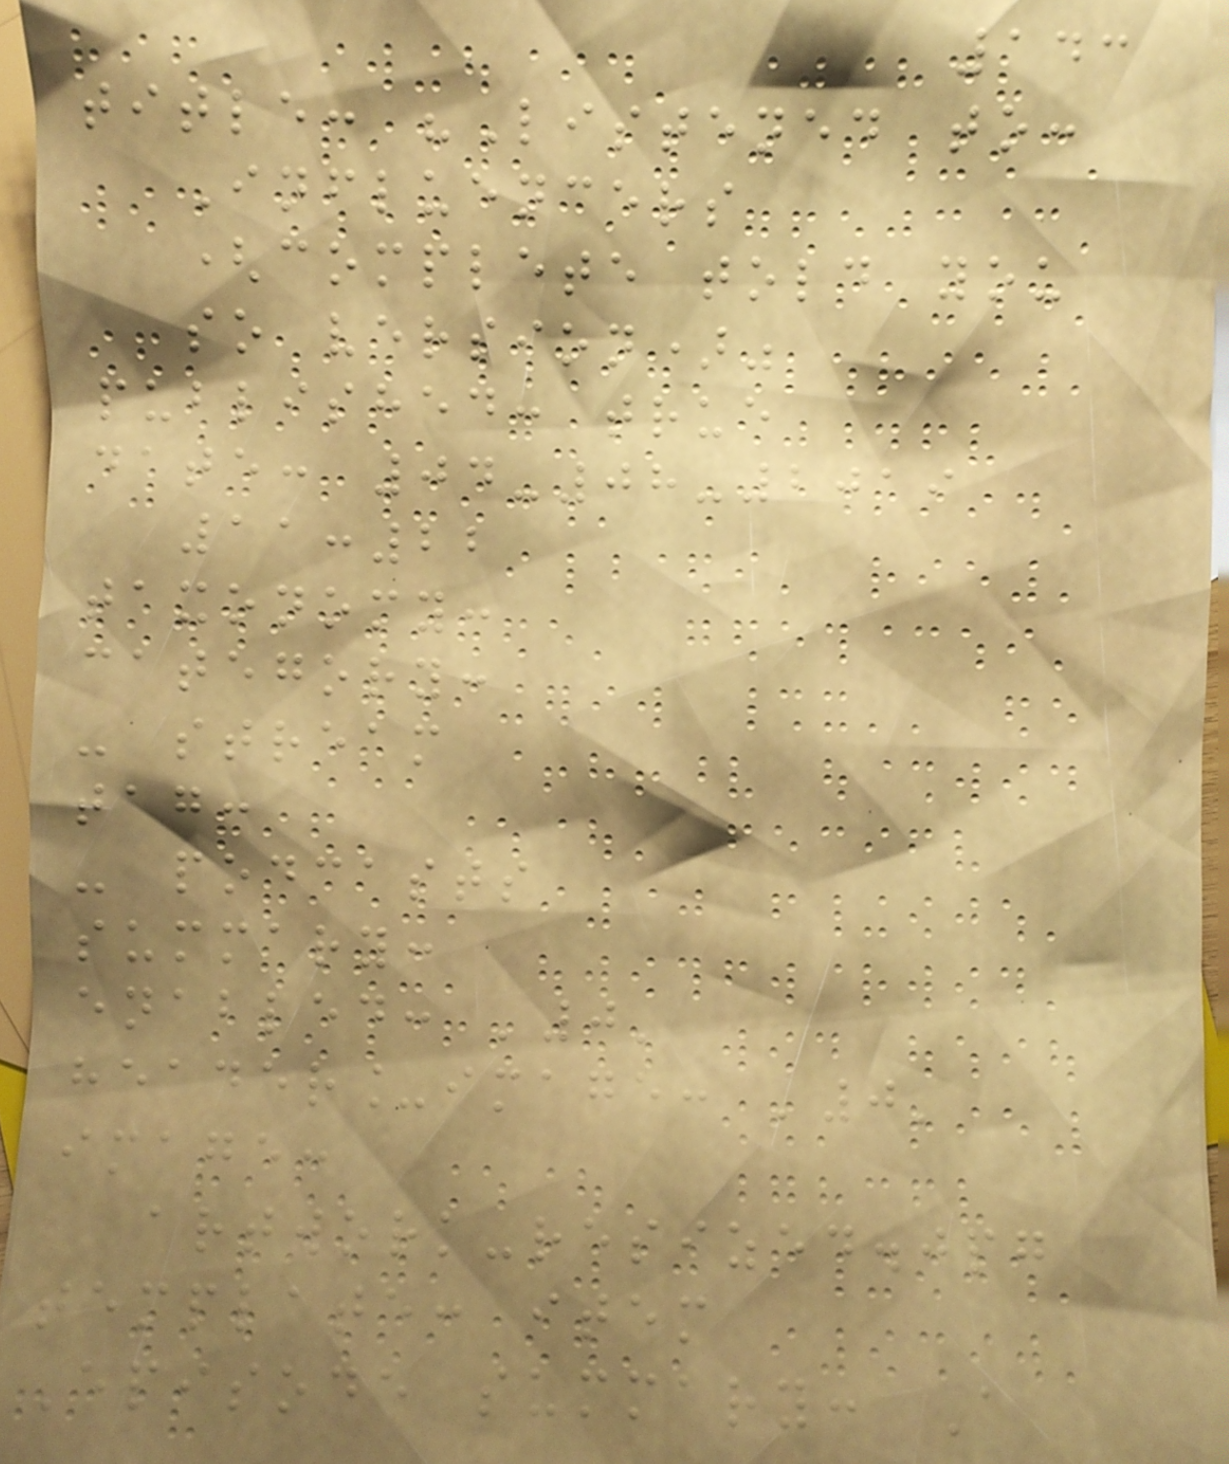143
title: "Listened to:
Influencers
(complete told you
so version)"
published: true
date: 04-08-2019
11:22
taxonomy:
category:
- stream
tag:
- podcasts
summary:
enabled: '0'
header_image: '0'
image:
artwork-resized.jpg
template: item
Episode summary: A
